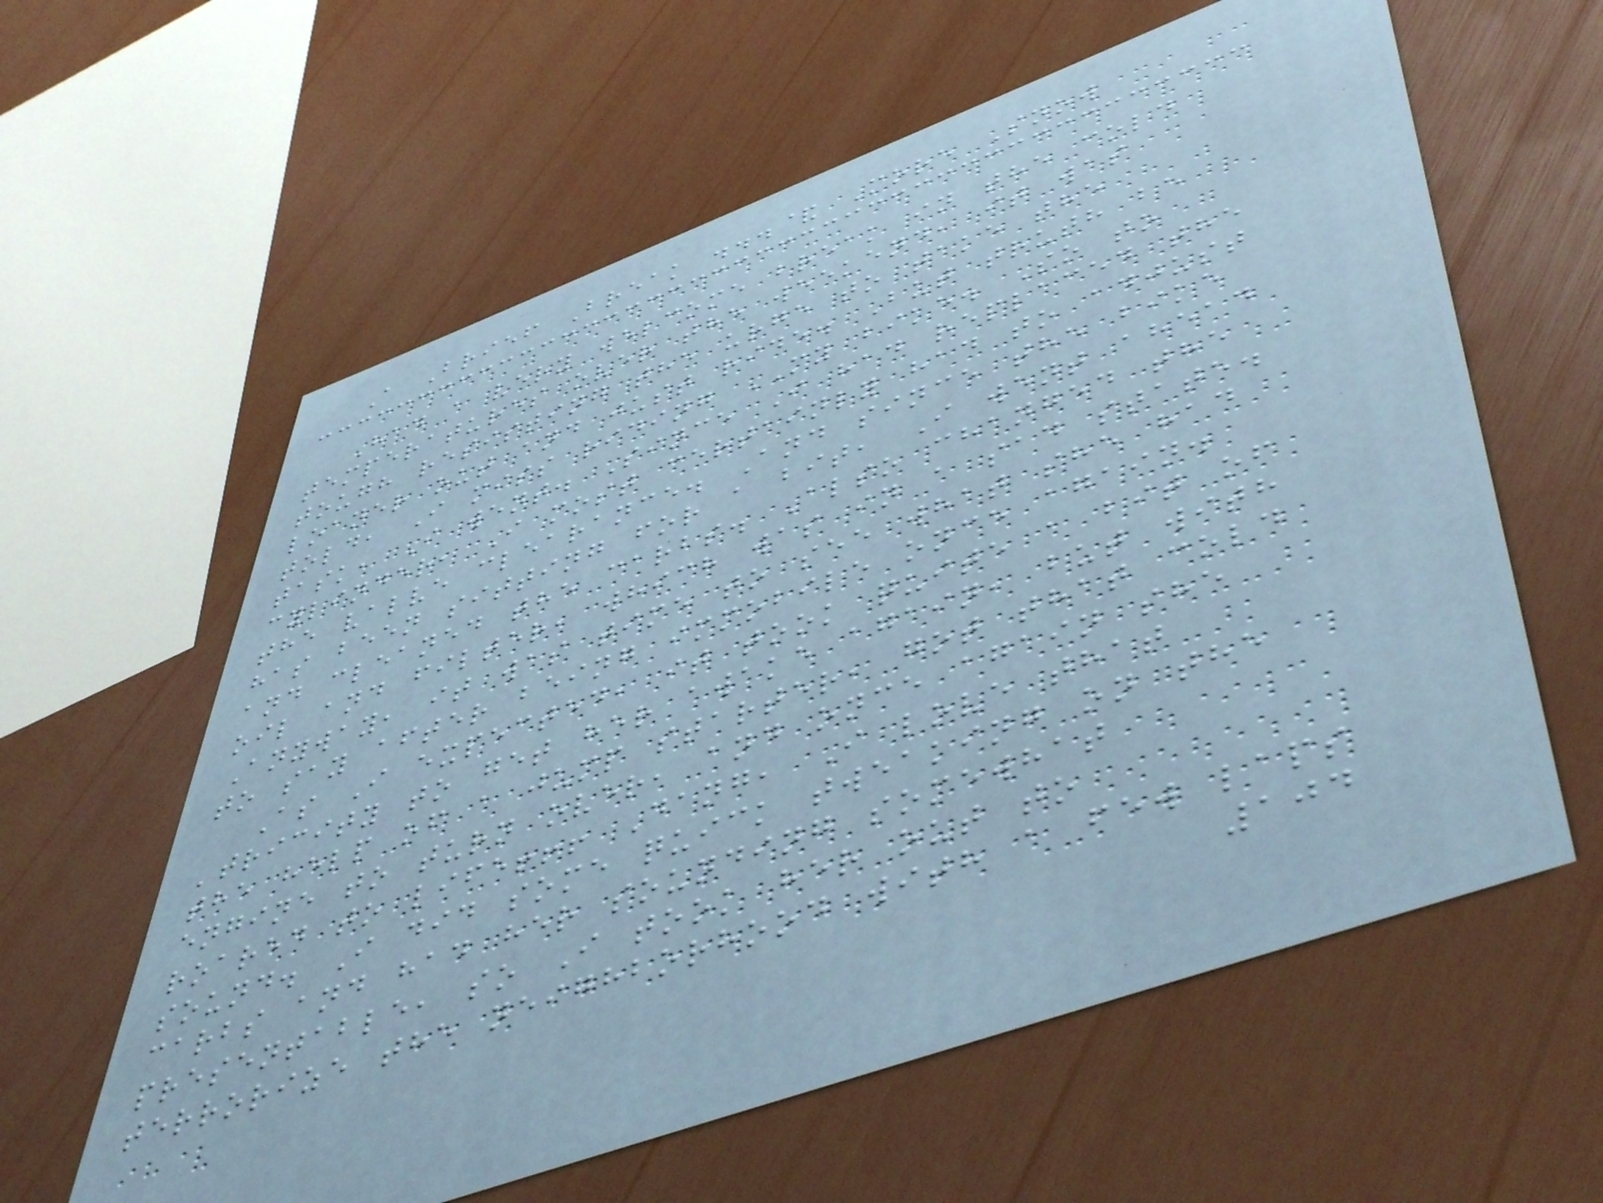A Brief Break ...& More Snow
Had a very welcome break in the cold
temperatures over the weekend, it was
tough resisting the urge to take the
loaner out and just ride. But truth be
told, I miss riding MY bike. So to
task, I went. Since I had replaced the
cylinder, I most certainly had to adjust
the valve clearance. And since the bike
has been sitting for a bit, I went ahead
and cleaned the carbs. Also changed the
oil and filter, which was in a sad state.
Anyway, it was time to see what she had
to say after being immobile once again.
As I expected, it took quite a bit of
'tricity to get her awake again, but with
the help of a jump starter, got that cold
engine to turn over, and once again she
roared to life!!! Dang, I love that
sound. I did some quick tweaking on the
carbs and had her sounding somewhat
presentable, so I took her out to
terrorize the neighborhood with a few laps
104
